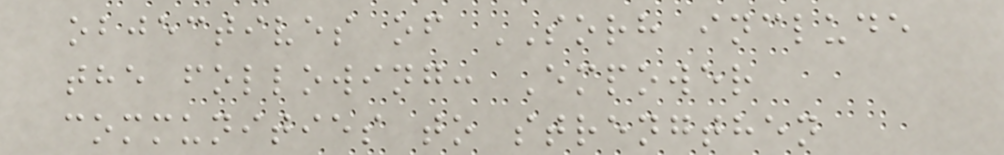objectives of SORH include
the following: Empower
communities to strengthen
